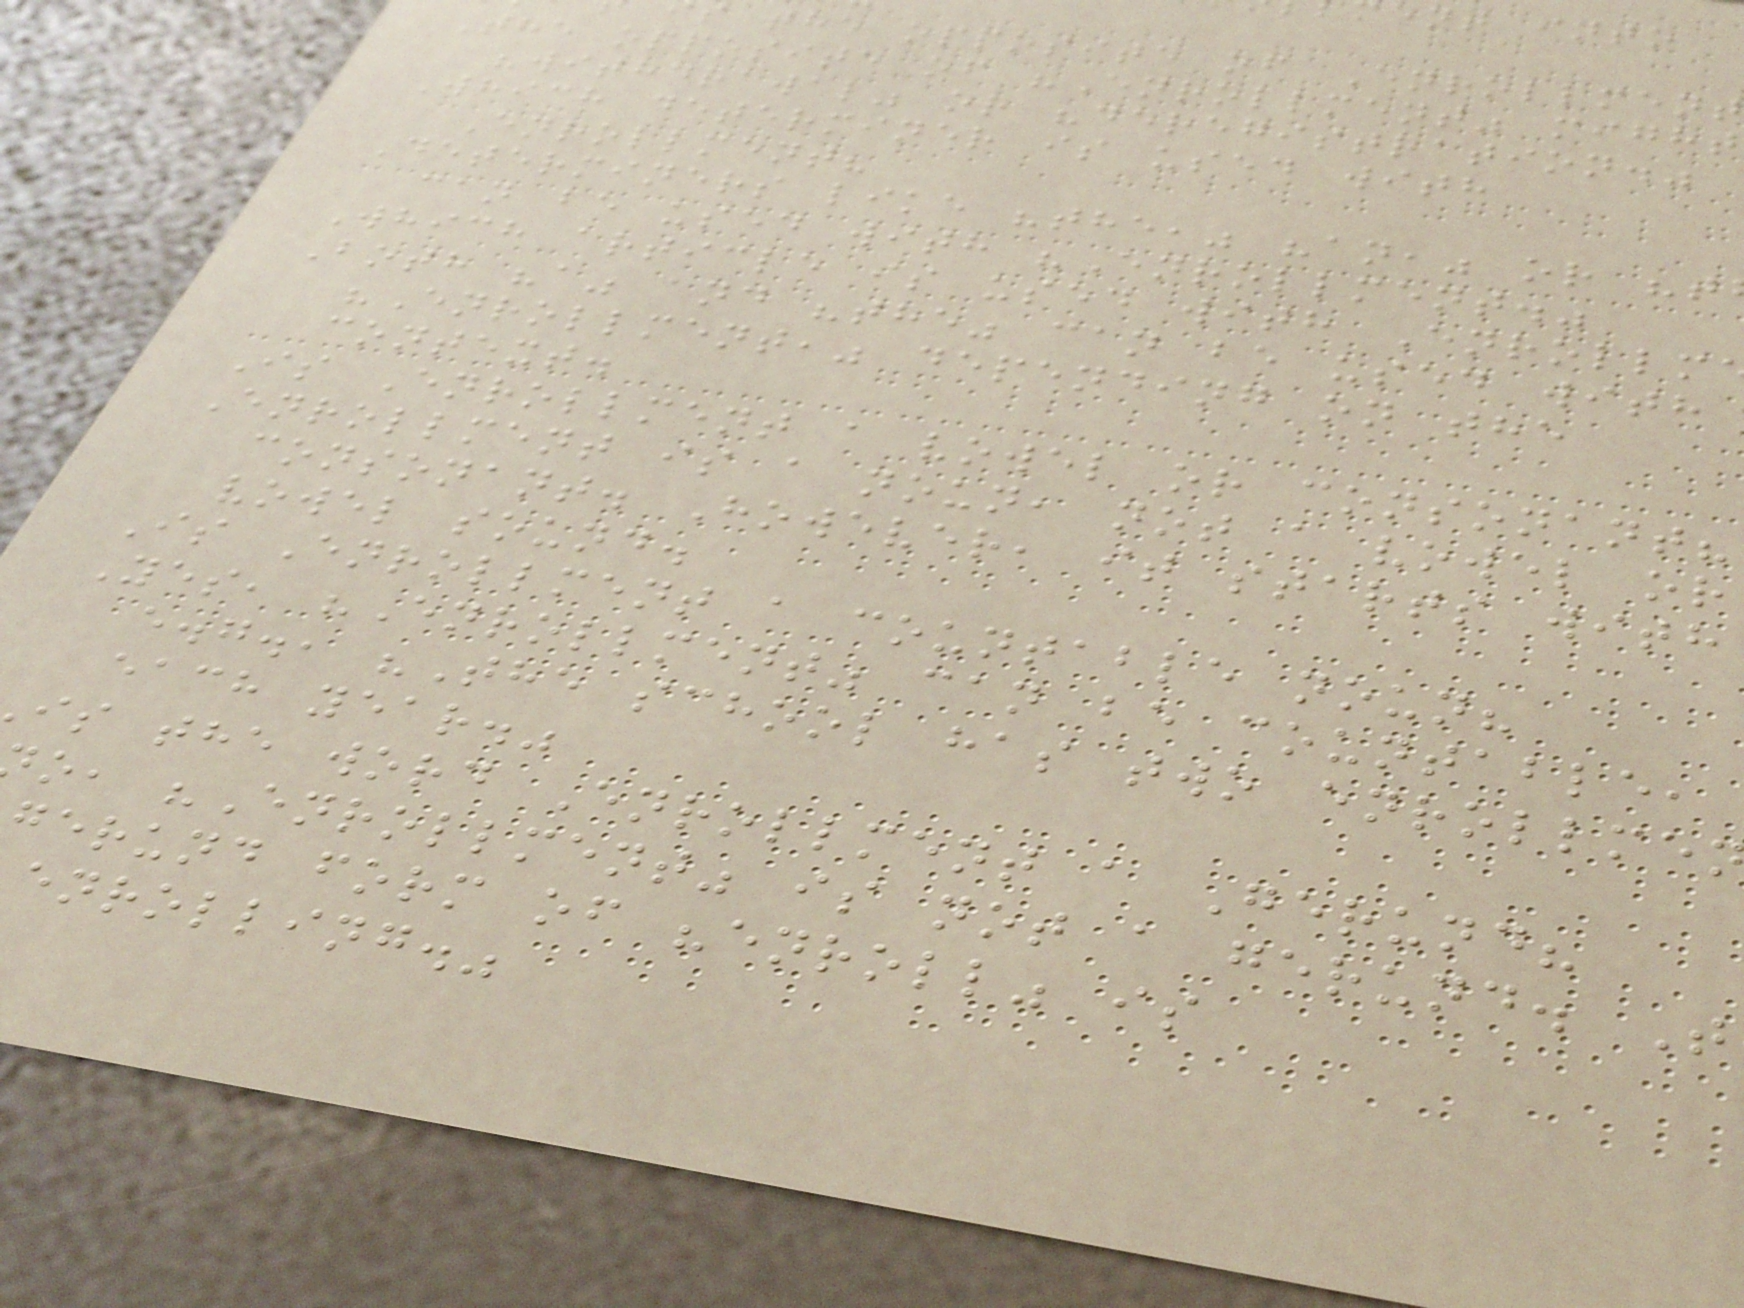s the opposite of Enrollment
The opposite of "Enrollment" might
"withdrawal" or "deregistration."
Which determiner is used with
Enrollment?
Determiners like "the," "an," or "t
can be used with "Enrollment."
Which article is used with Enrollm
Both "a" and "the" can be used with
"Enrollment," depending on the
context.
Is Enrollment a vowel or consonant?
Enrollment is a noun, not a vowel or
consonant. However, it starts with
vowel sound.
Is Enrollment a countable noun?
Yes, "Enrollment" can be countable,
e.g., "The school has two enrollme
each year."
is the word Enrollment a Gerund?
o, "Enrollment" is not a gerund. T
gerund form of "enroll" is
enrolling."
